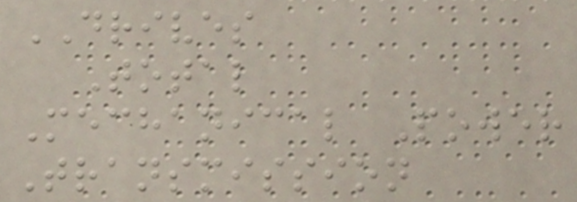DRIVES
Total
Mechanical Power
Transmission
